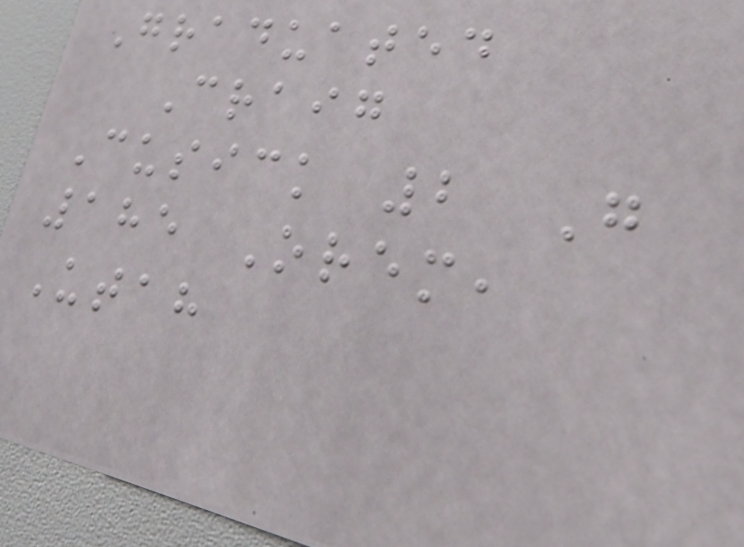Graduated
Craig
Cusick 2 G
185 Orem,
Utah
